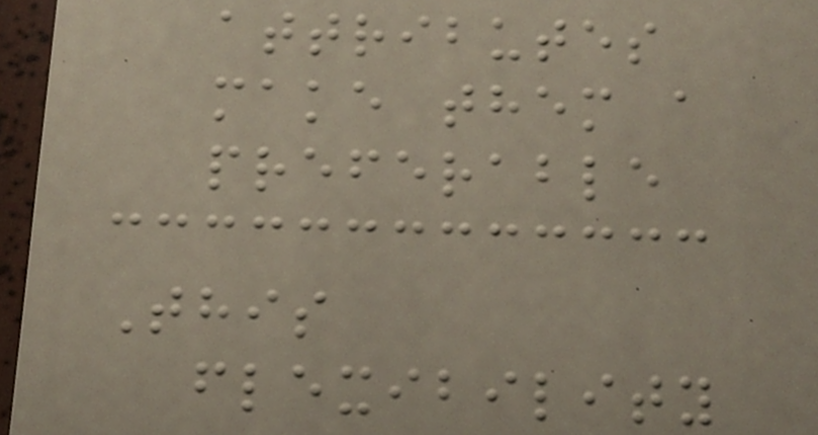attributes
make them a
preferable
This
flexibility
